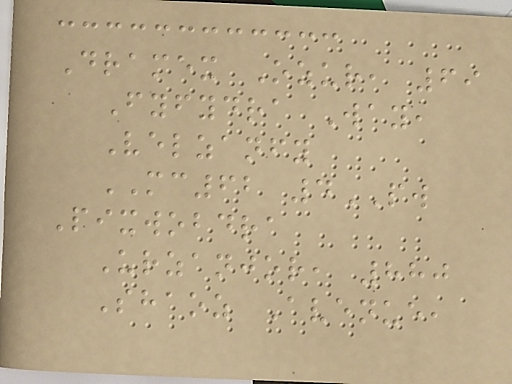Dramex Ozur, 69
Fyfydra Way,
Velzanfy
MC62 4PW
Pixwobdra
Urzanjor, 880
Shaoz Avenue,
